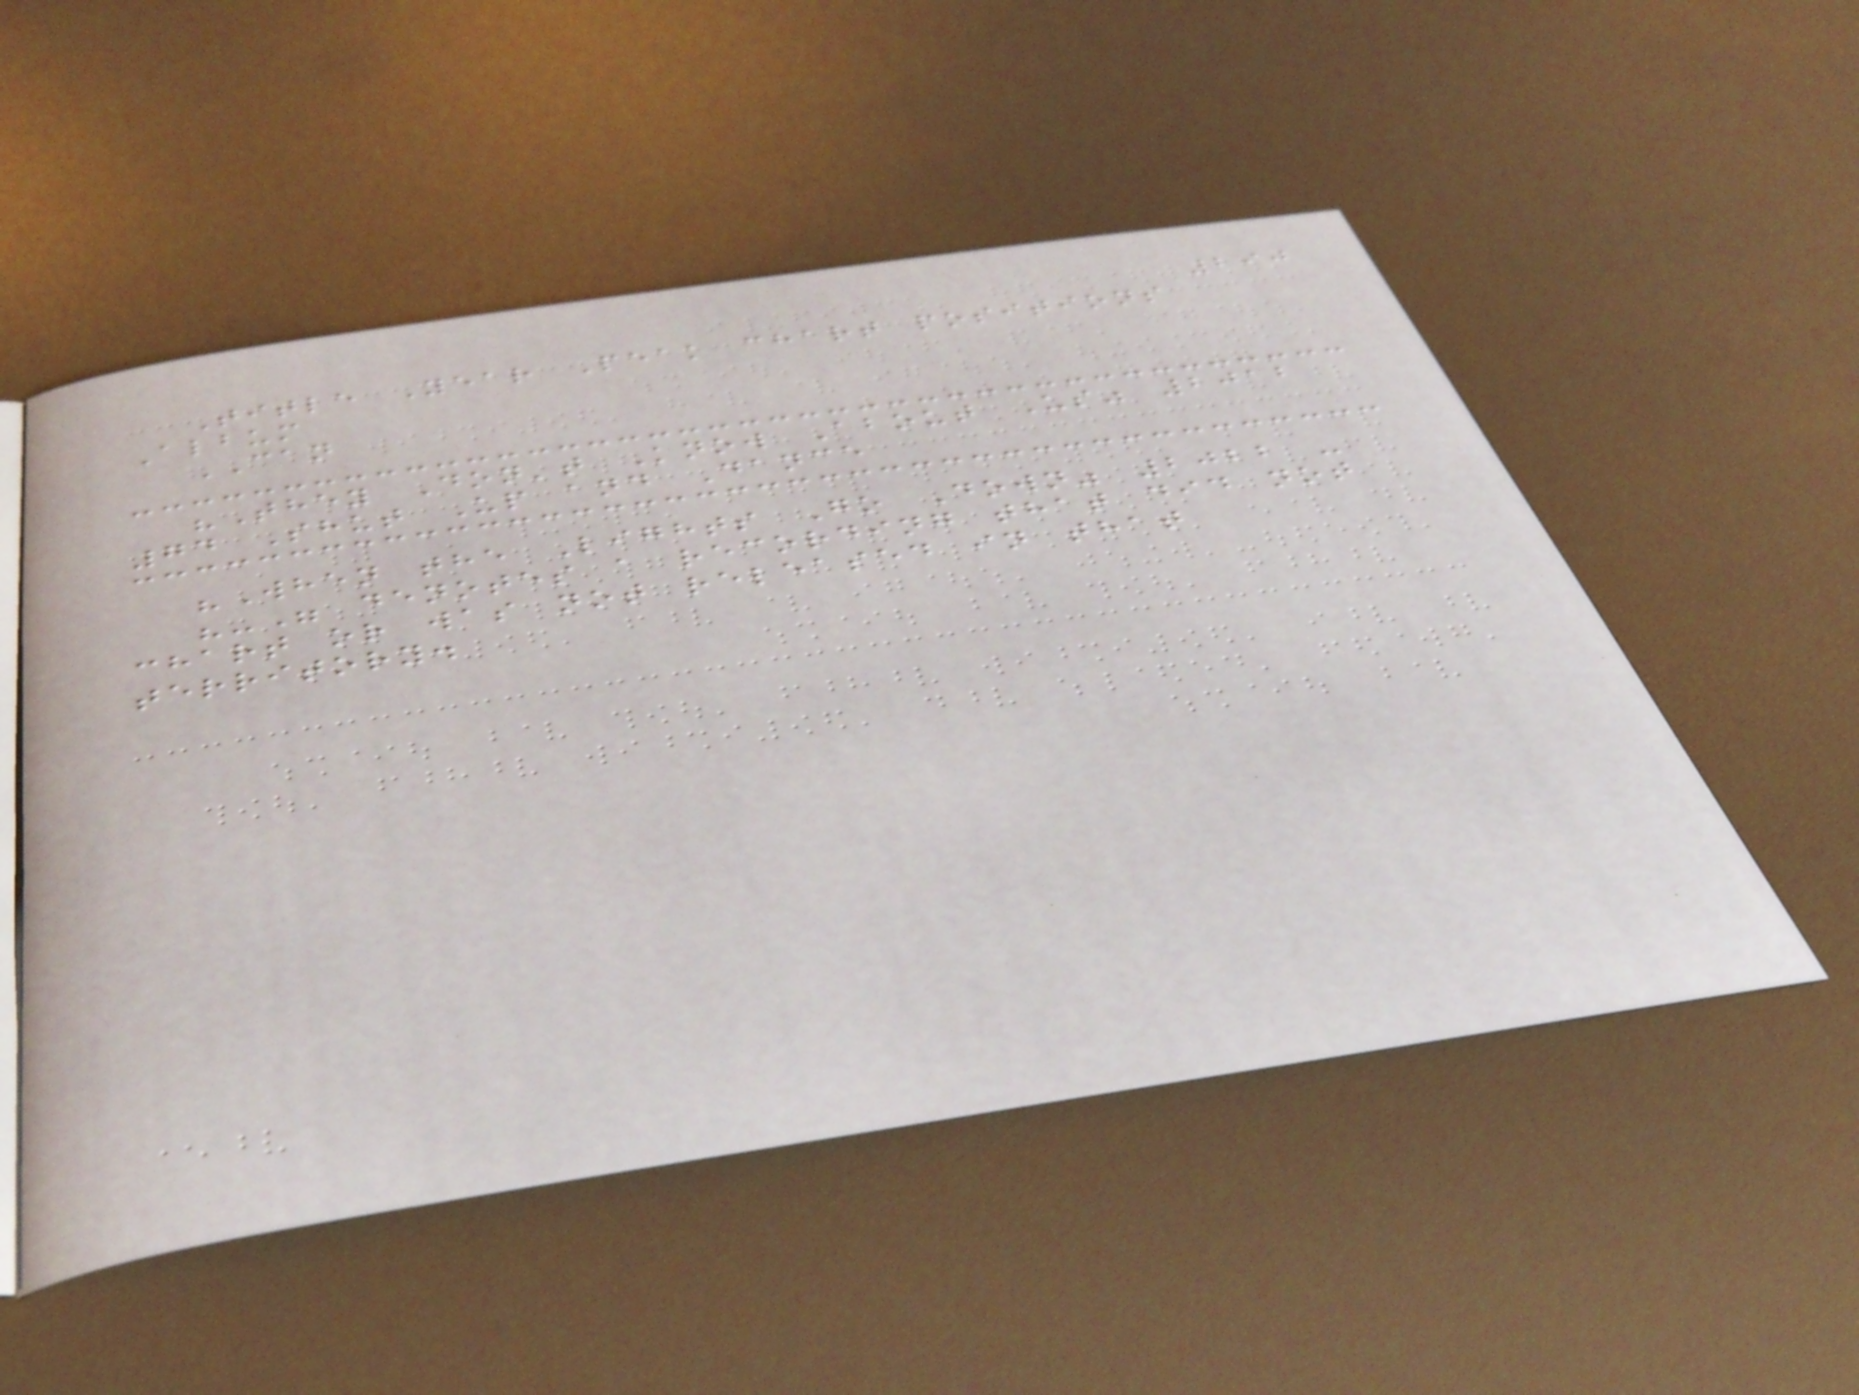290
Title Year Peak chart positions
Album
CAN
"They Don't Know About Us" 2012
74 Shut Up and Dance
"When the Lights Go Down" 2022 -
"-" denotes a recording that did not
chart or was not released in that
territory.
